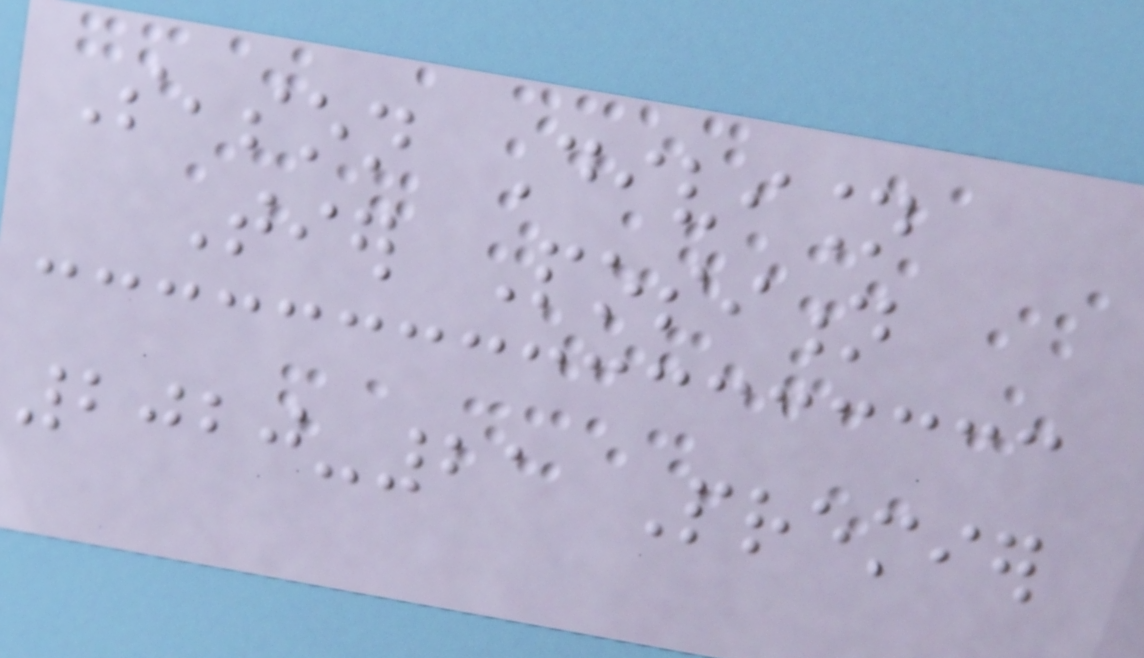Season Division
Tier Position
2020-21 Premier
